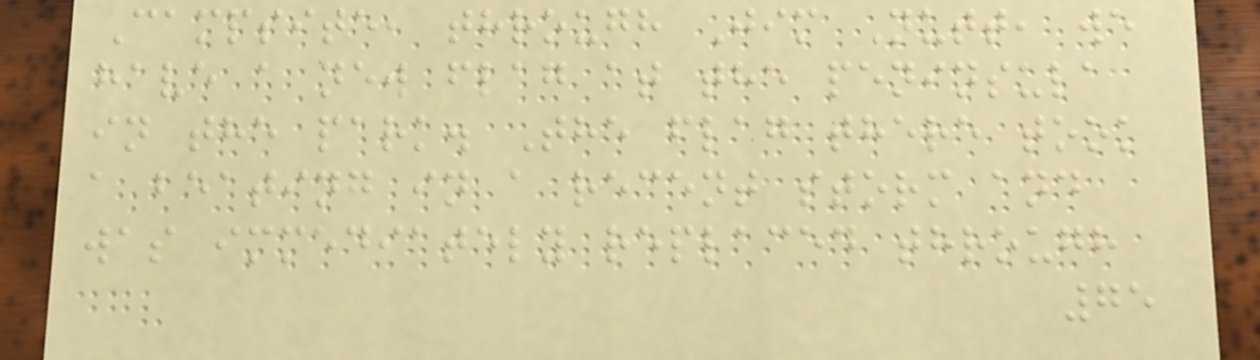Campsite, through Jim Nutt, we
have a new flag at the peninsula
in the park. The flag there took
a beating in a recent storm and
was immediately replaced through
75
